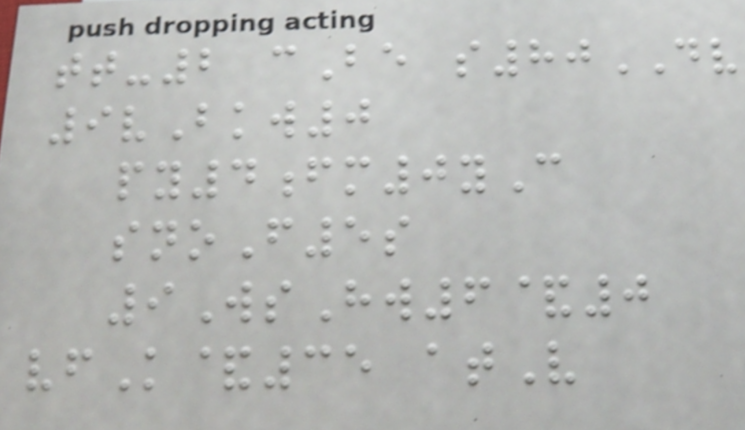tt-2 cBe s80DV
9vBkw0
py4fm0yC
snoF5s
9WsHw6&0
vfK&35 atV
